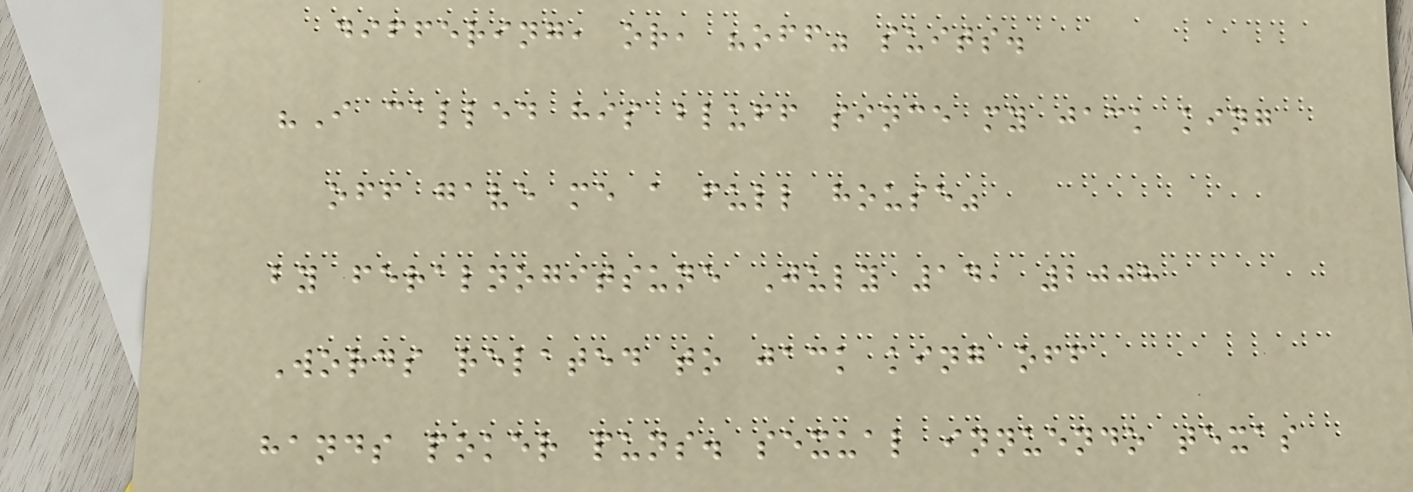differing, or, "off" suits.
"I called his bluff since my jack king
off gave me a full house"
by feralnogitsune July 14, 2008
Words related to jack king off
hands poker puns. sexual innuendo texas
